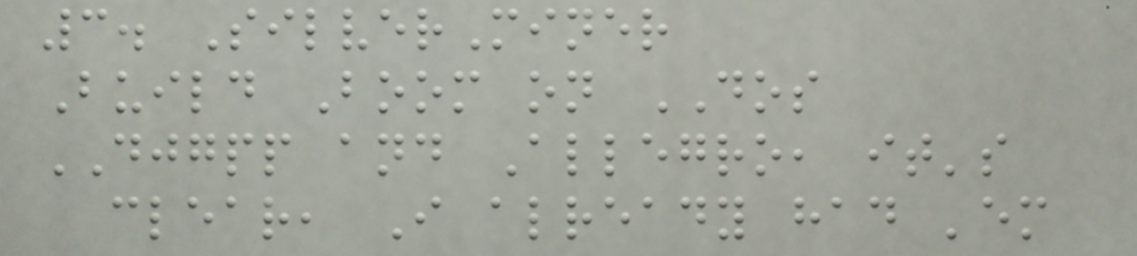3. SilverMiner
Build Boom on DOS
DJGPP and Allegro, it's
clear, I already had 'em
